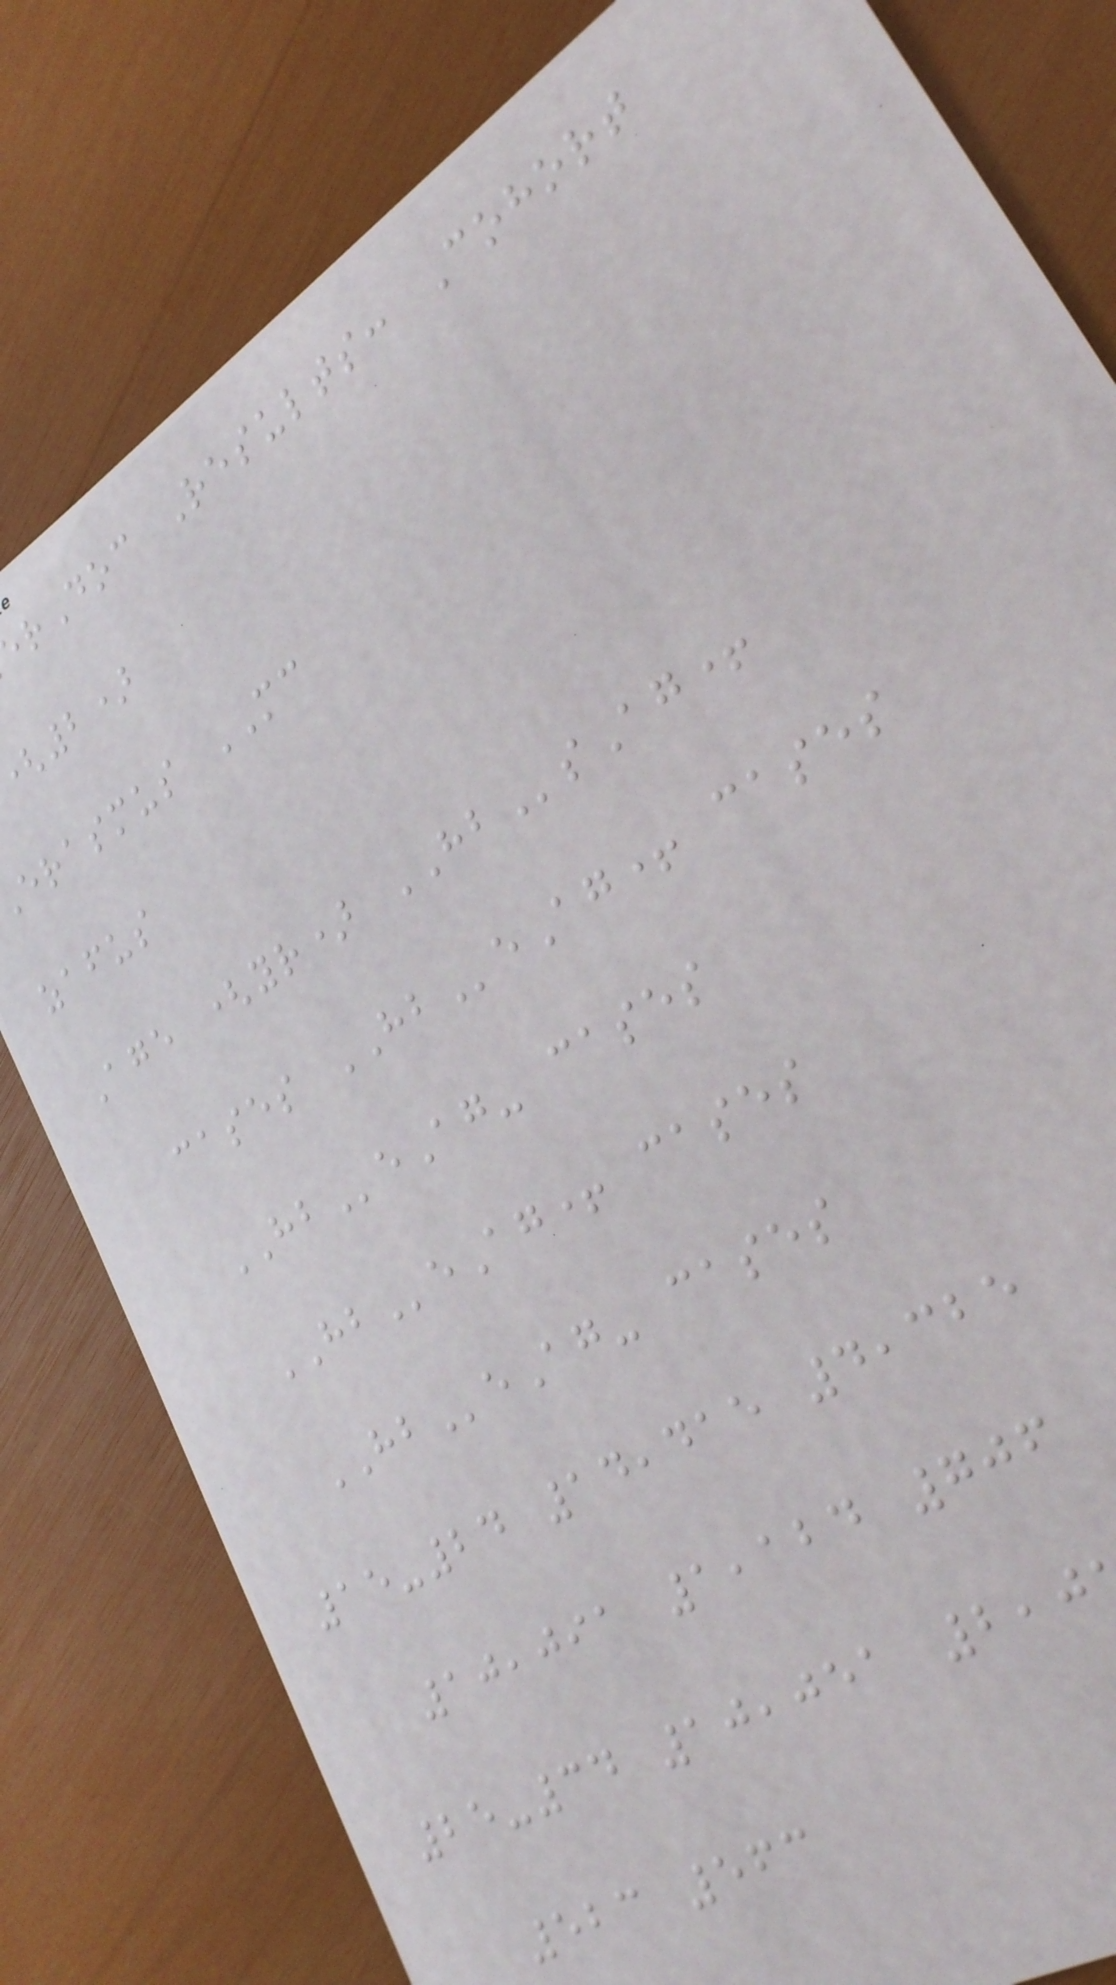rDoc Results: Cohort
2)
erasmus MC
zafus
Age (yr) HBsAg+
cases HBeAg+ cases
HBeAg- cases
HBeAg+ cases
HBeAg- cases
15-24 14,415 4,325
10,091 1,124 706
25-34 10,051 2,0
523 563
